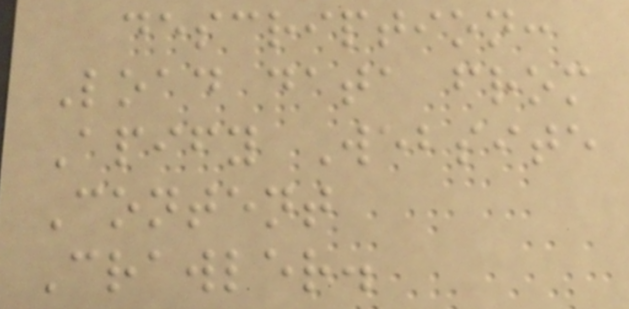description:
Load data from
Apify Website
Content
Crawler.
